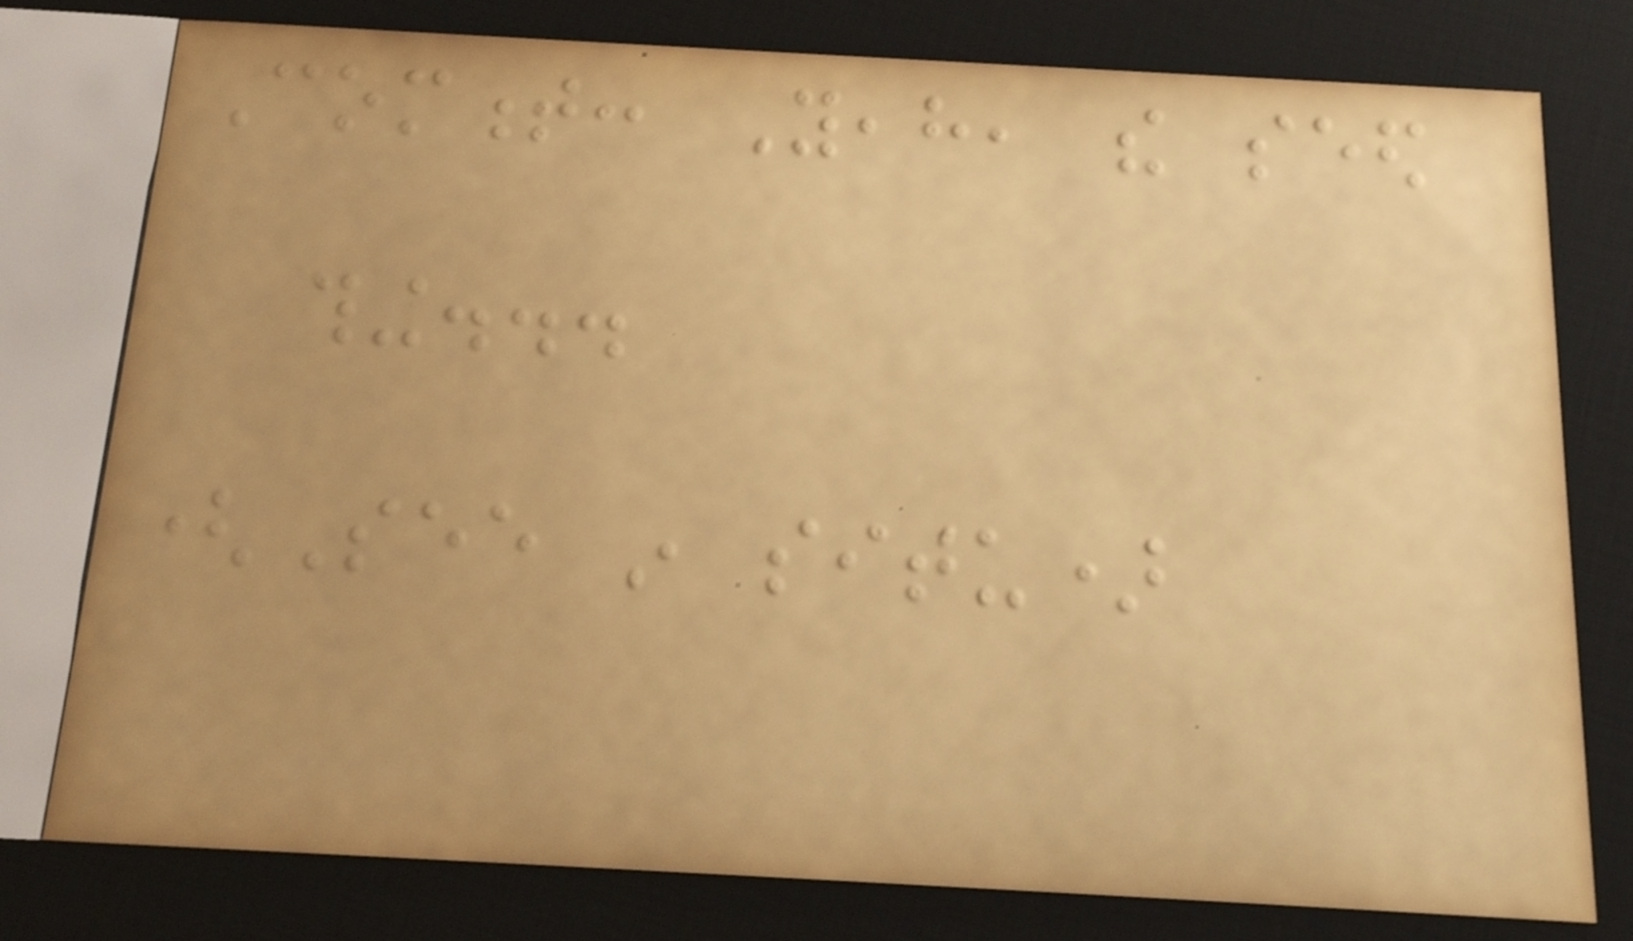Comment: Yeah, the seed
thing...
(See in situ)
